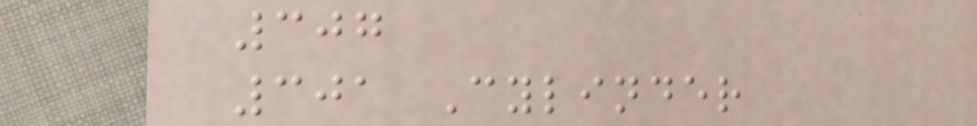307
301 Cylinder
